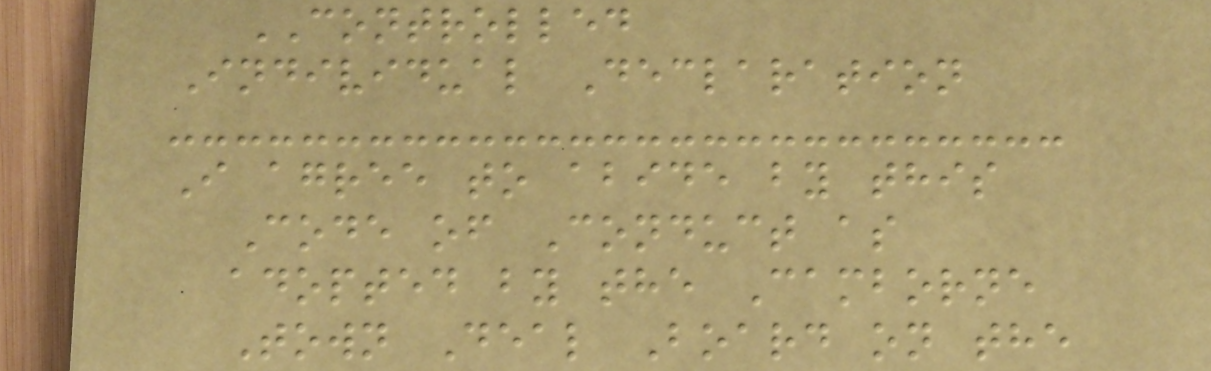CONTROLLED
Individual Declaration
I agree to abide by this
Code of Conduct as
adopted by the Camborne
Town Deal Board on the
